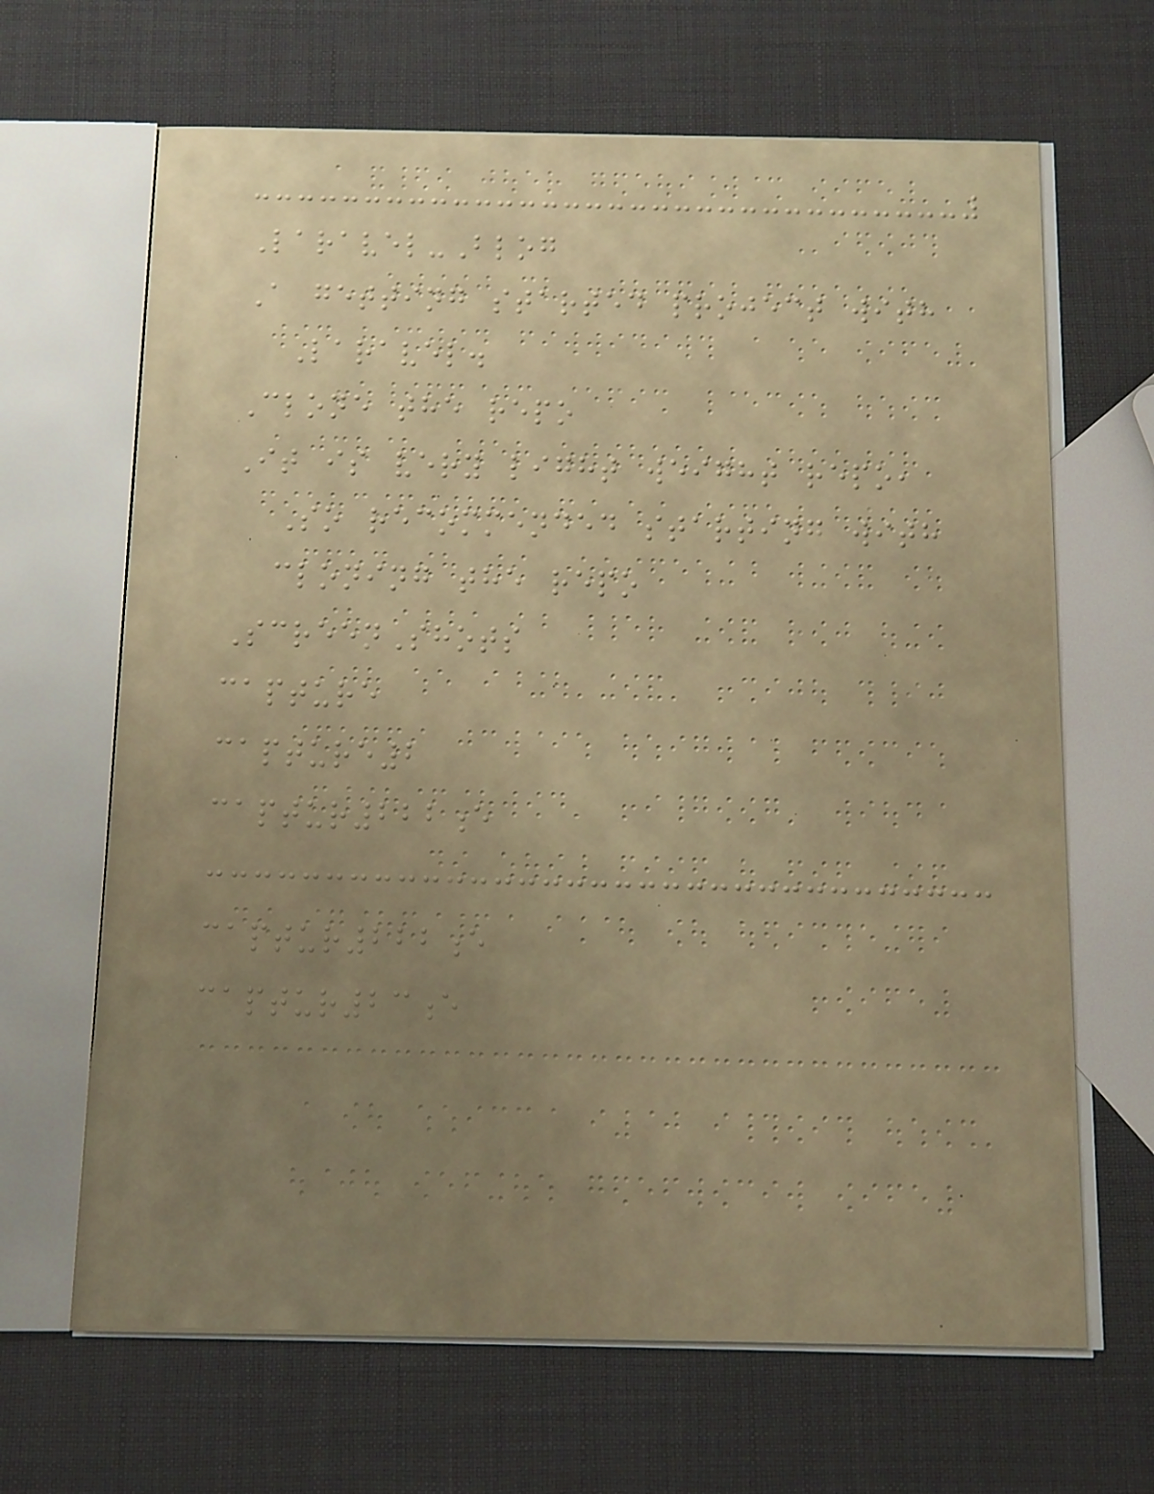Laravel-Blog
A getting started project with
Laravel.
Clone the repo
It is very light weight repo,
So recommended starting with
cloning the repo
ScreenShots
capture
capture2
captur222e
captur222e
captur23e
